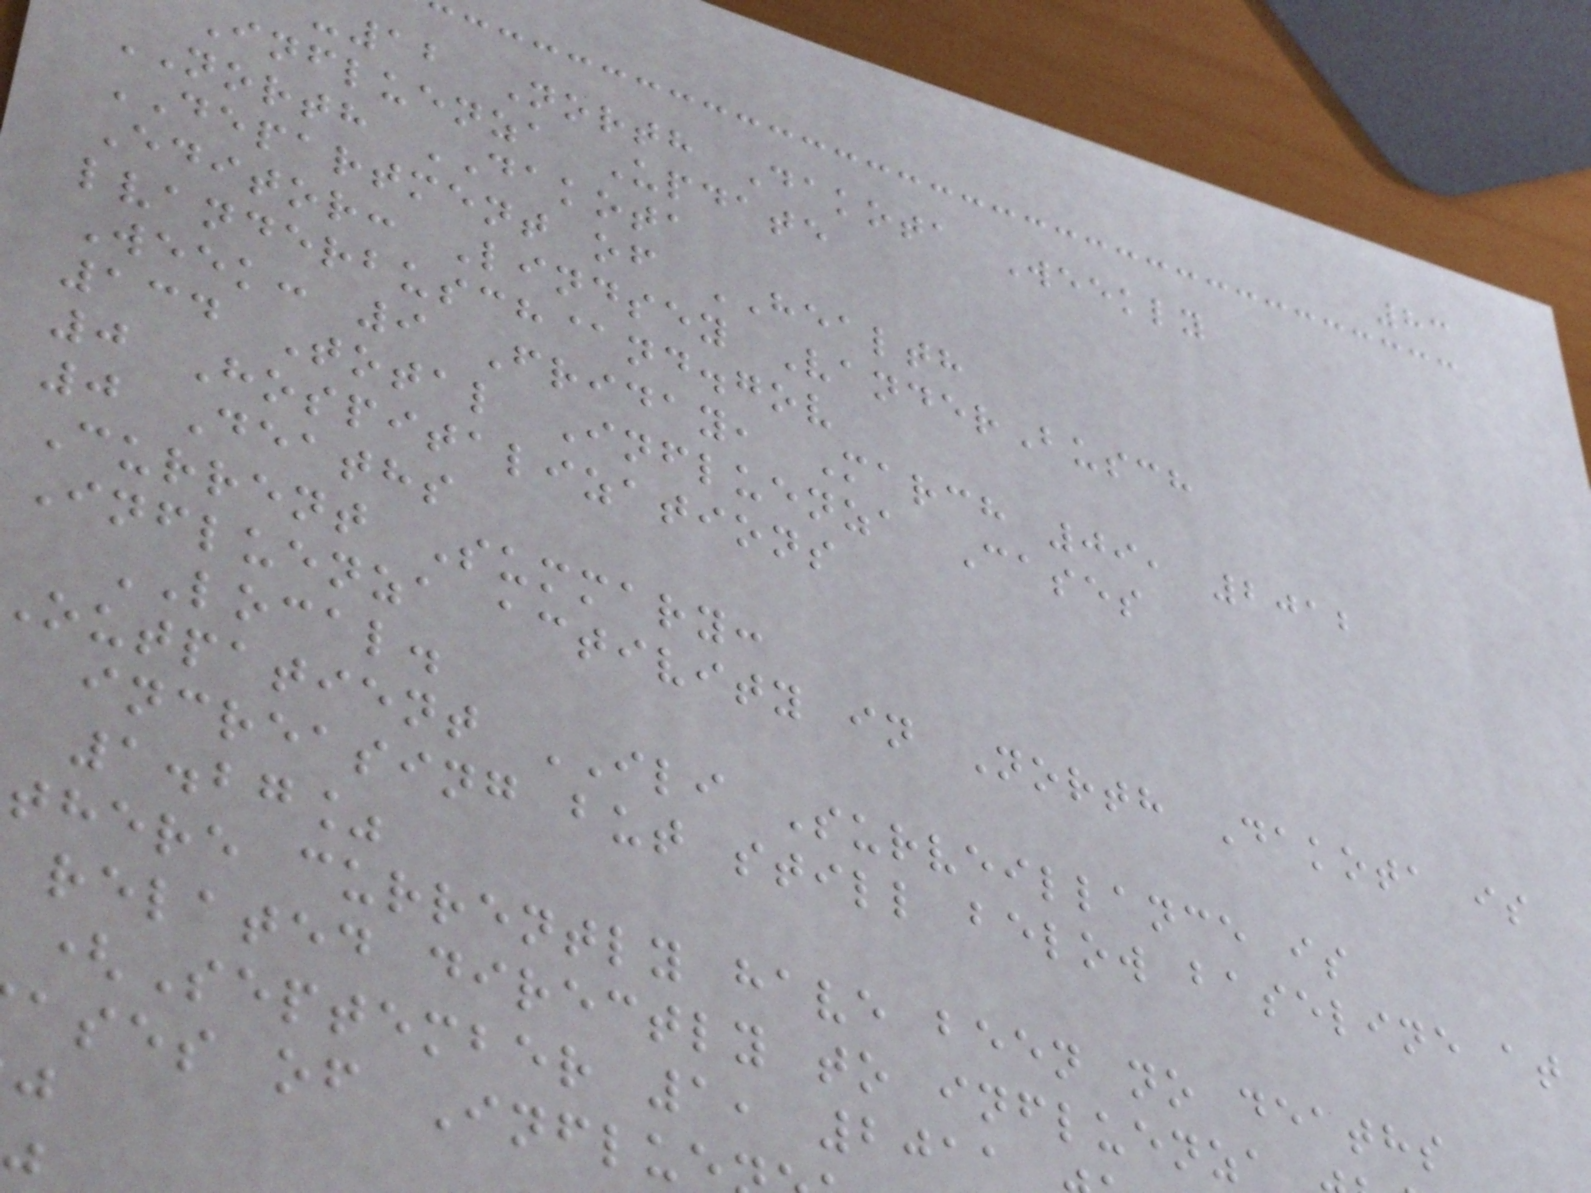83
12 North Dakota Weekly
Influenza Update
NORTH DAKOTA
DEPARTMENT of HEALTH
Editor: Lindsey VanderBusch
lvanderbusch@nd.gov
Week: 9 Friday, March 09, 2012
134 Total Influenza Cases
0 Hospitalizations
0 Deaths
Current Summary:
Influenza activity in North Dakota is
LOCAL.
outpatient ILI Surveillance is
increasing but still below baseline at
1.27%
there currently have been no deaths
related directly to influenza
(September 1, 2011
ases of Influe
